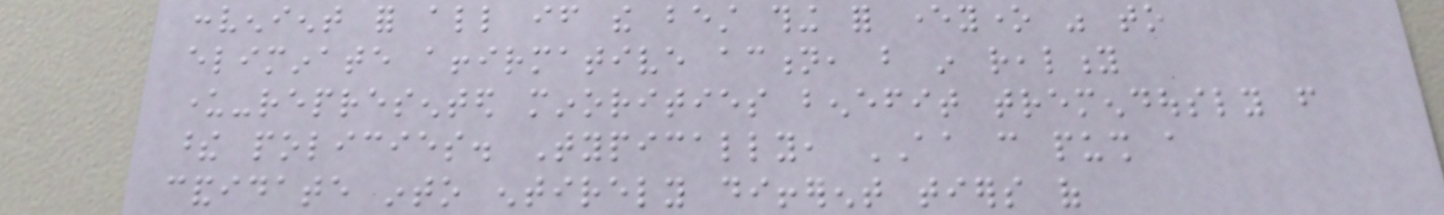convenient for all if the best thing for everyone was to
eliminate affirmative action, but in reality
under-represented minorities benefit tremendously from
these policies. Typically, AA can push a
candidate into entirely different tiers of
